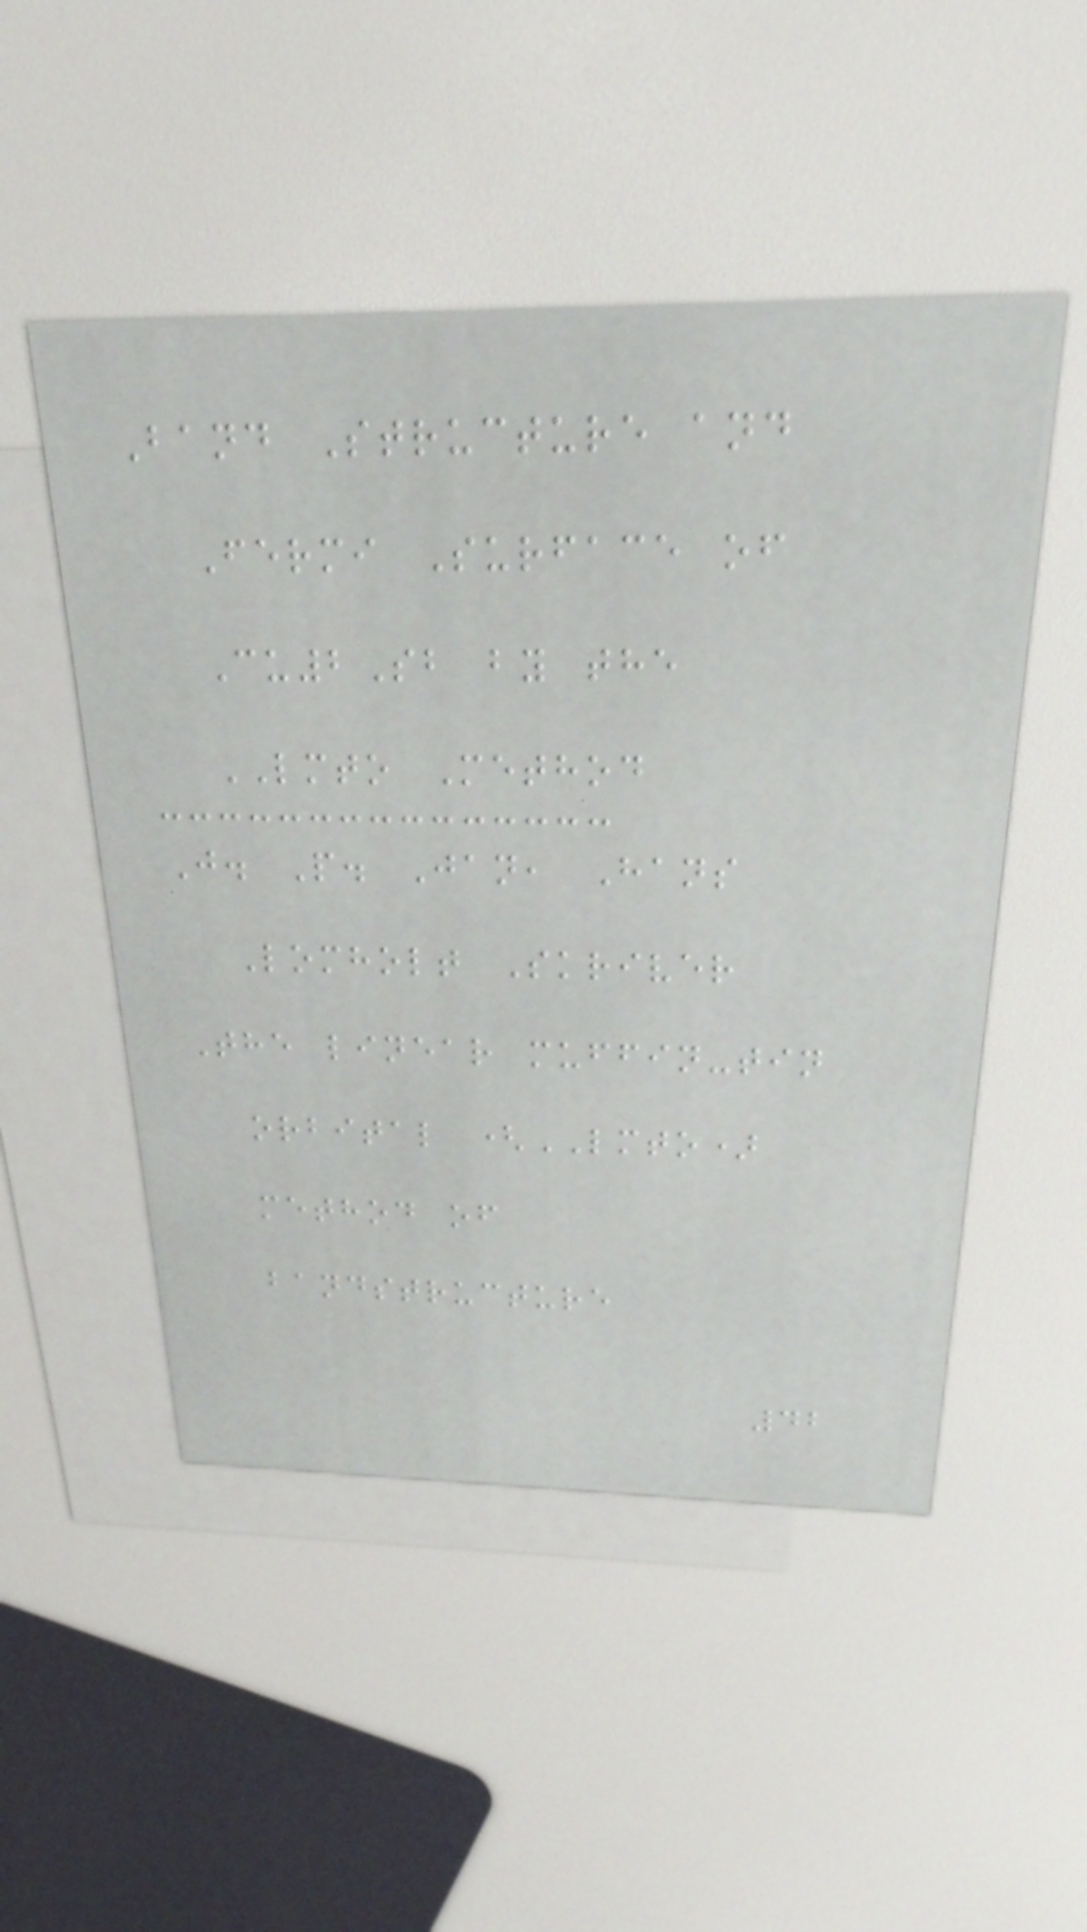Band Structure and
Fermi Surface of
Cu2Sb by the
LMTO Method
J. P. Jan, Hans
Lomholt Skriver
The linear muffin-tin
orbital (LMTO)
method of
bandstructure
42
